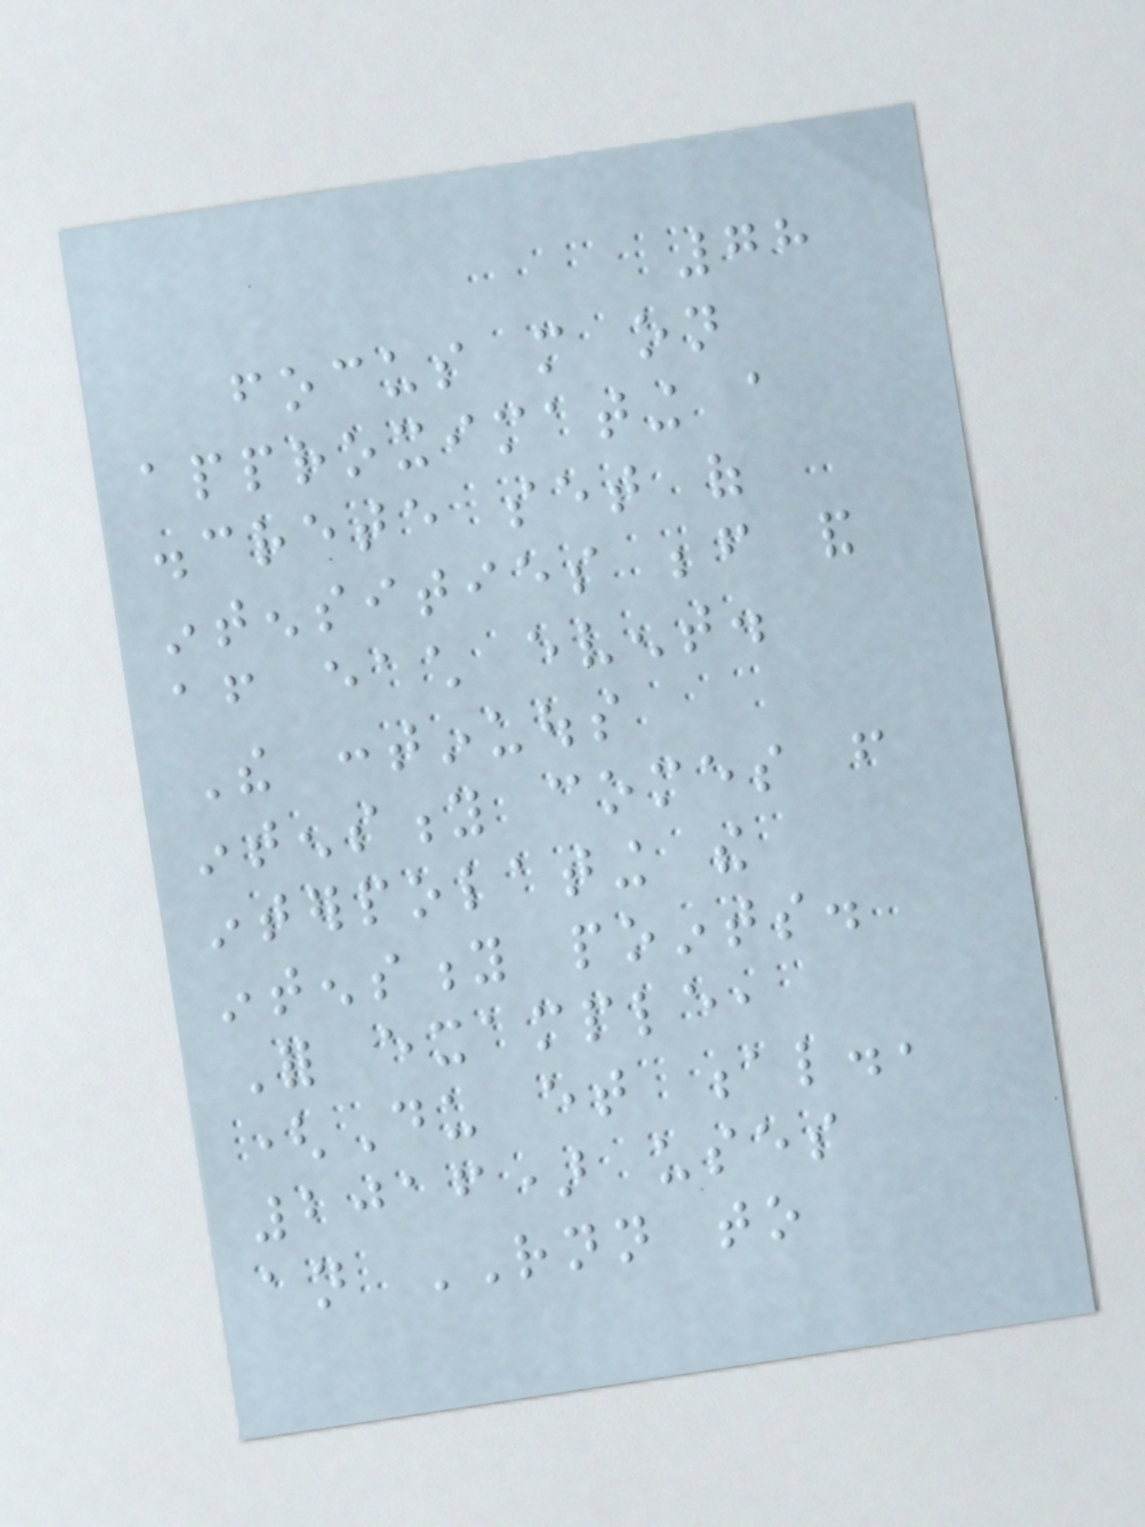78
focus more on
approximating a
discrete set of
intensities before and
after each event.
The continuous
intensity comes from
interpolating the
intensity points.
For example,
(Du et al.,
2016) uses
an RNN to
